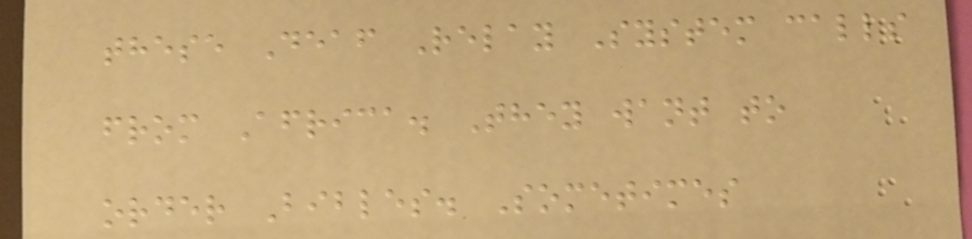these Deaf Relay System calls
from Africa. They want to
order Bibles. Sometimes
